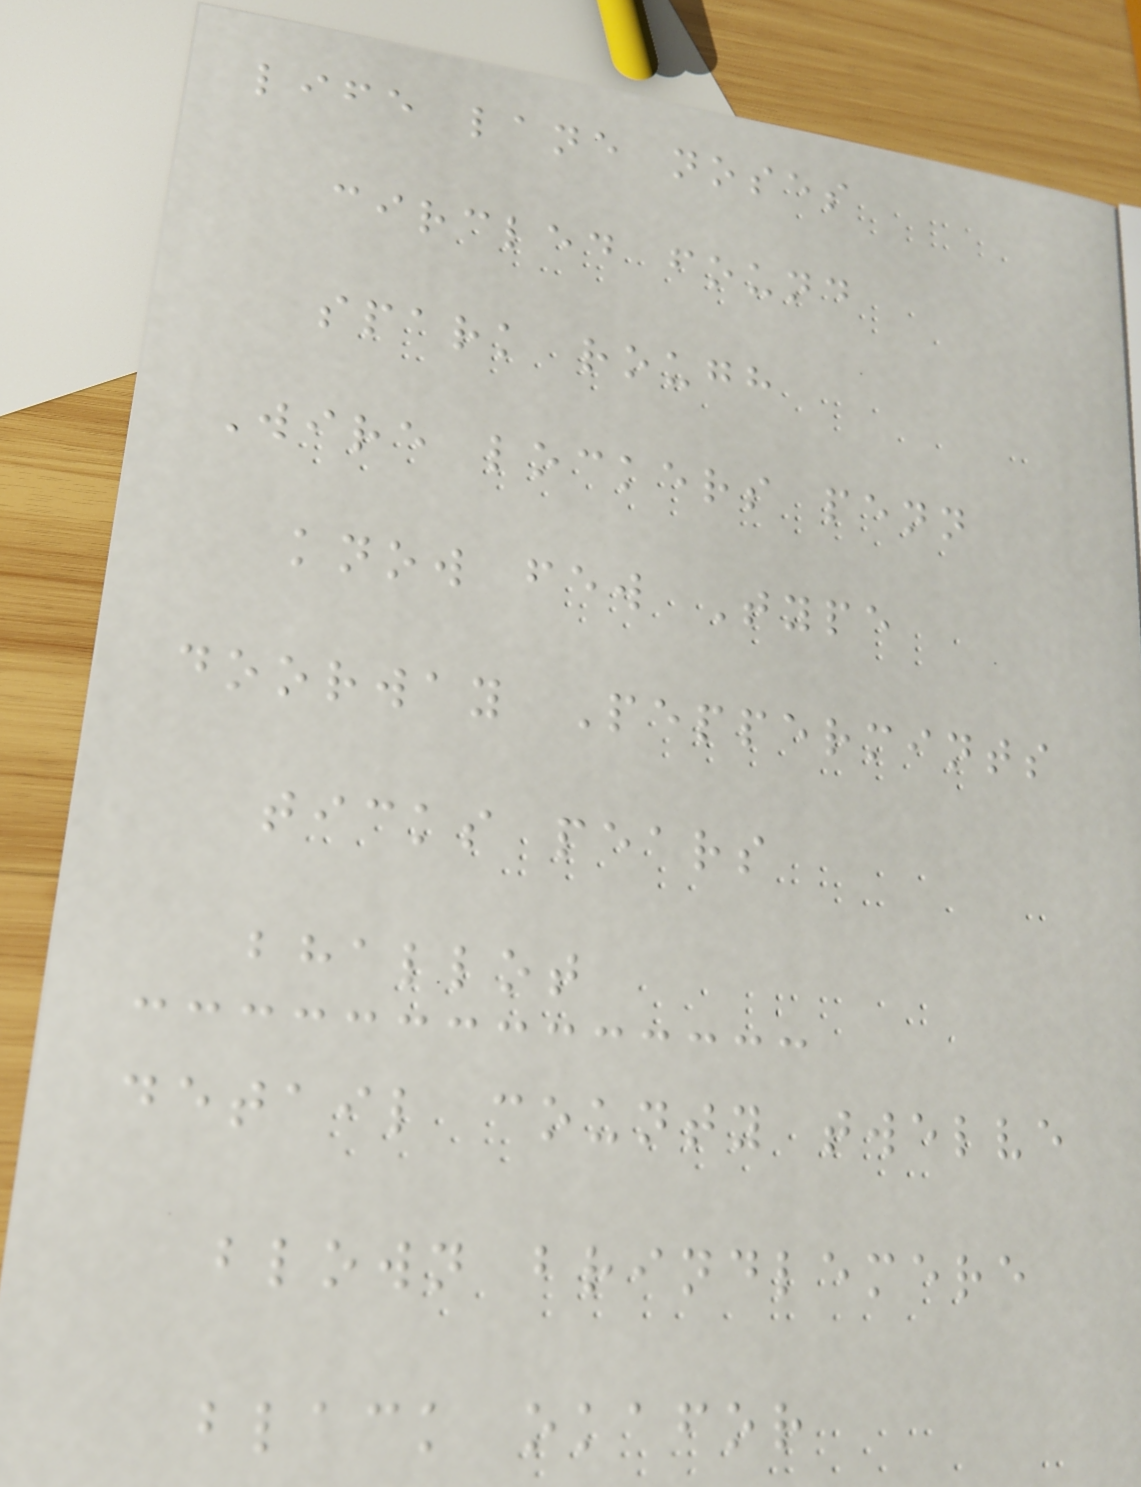life lane noses
circled found
spark rough
Wire lockers penn
know few Type
doorway Peppermints
ticks pears
bhallot
detail county twelve
blown brindlemere
black okafor
